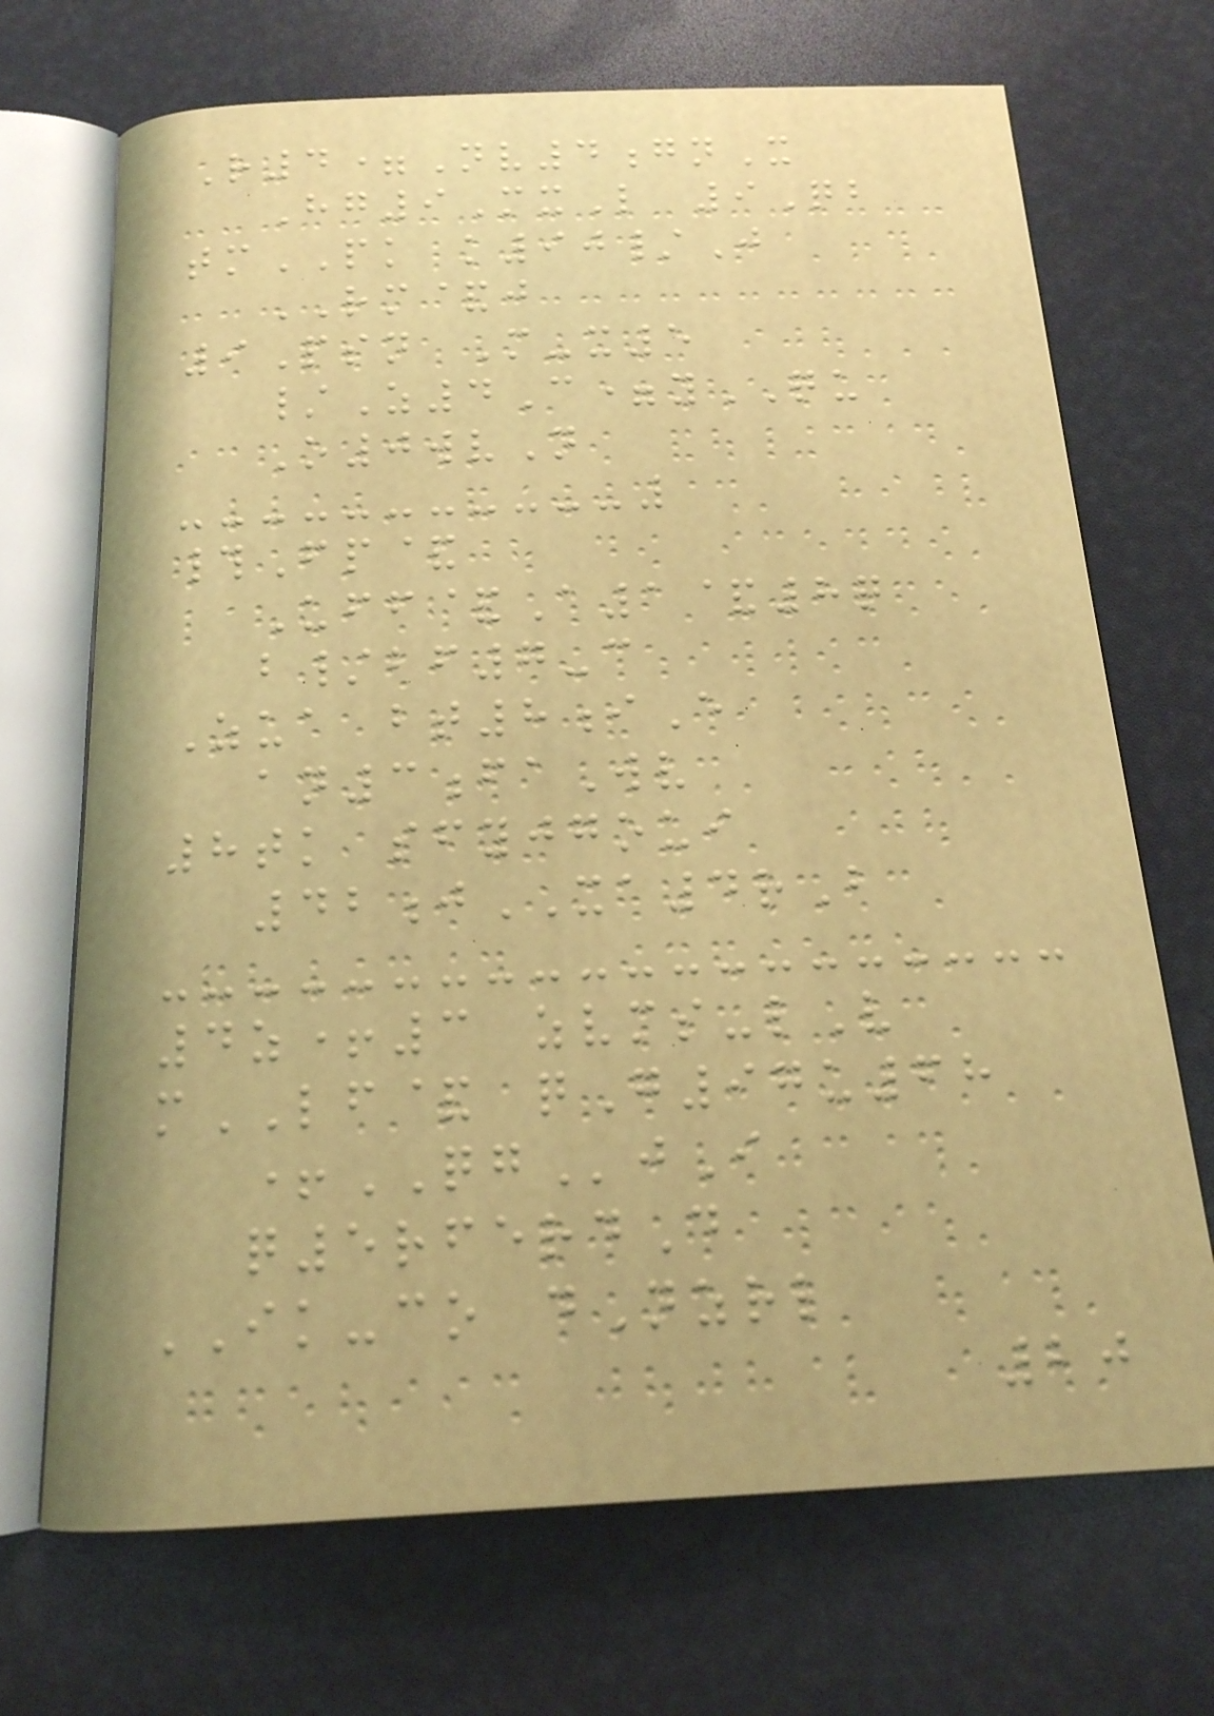R4=Nv4gnX
Hg9MxL 9Qb
tmPK k90/J
RM&j
9Psn M-x5
/Z4C=yQU
O0wvN
#Fp&
Uff&A1&8q
b/bf7-c
Zua bt8iE
an3faWv
8tk sfyjgoui
42jXA4rB
4z+3 zvms-lV
mLF& qG97u68
+QGjI
q5rferdD
IK-co dNzrl
20
